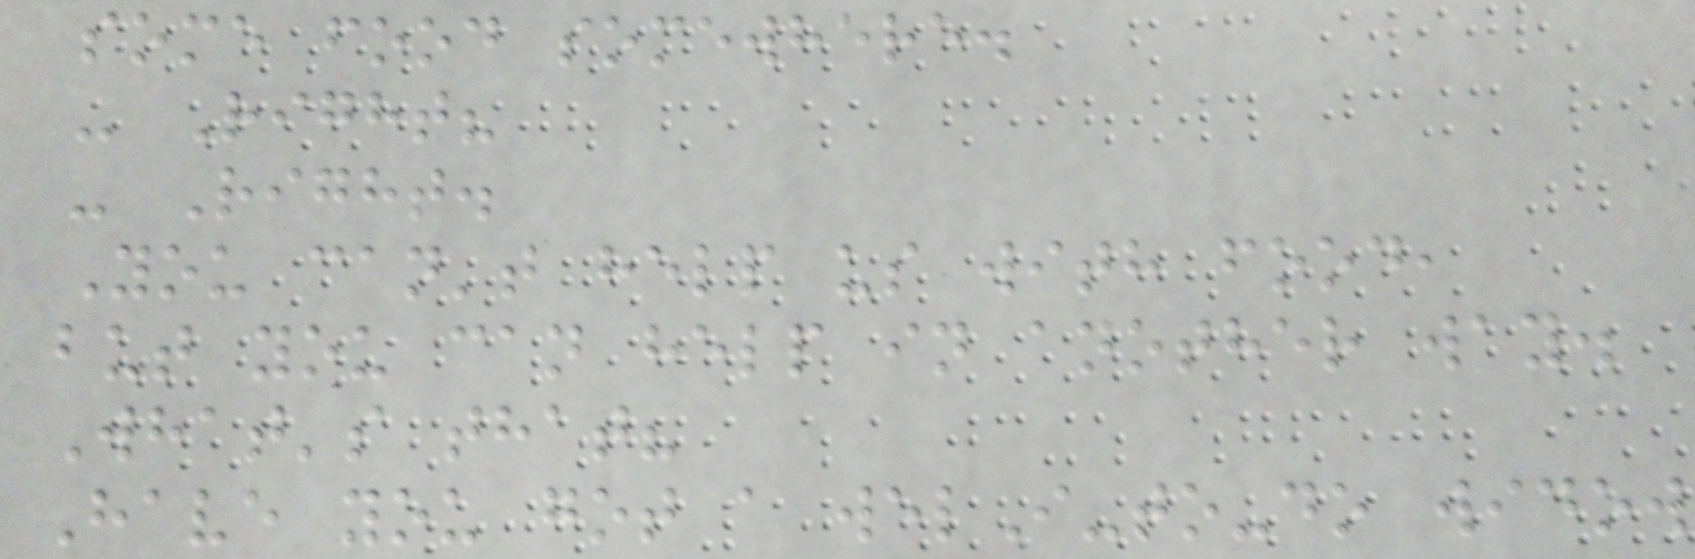some food somewhere.
- Right?
- Right.
You can't help us with food,
but you can help in another way.
What's that?
Have you got a welI-to-do widow
